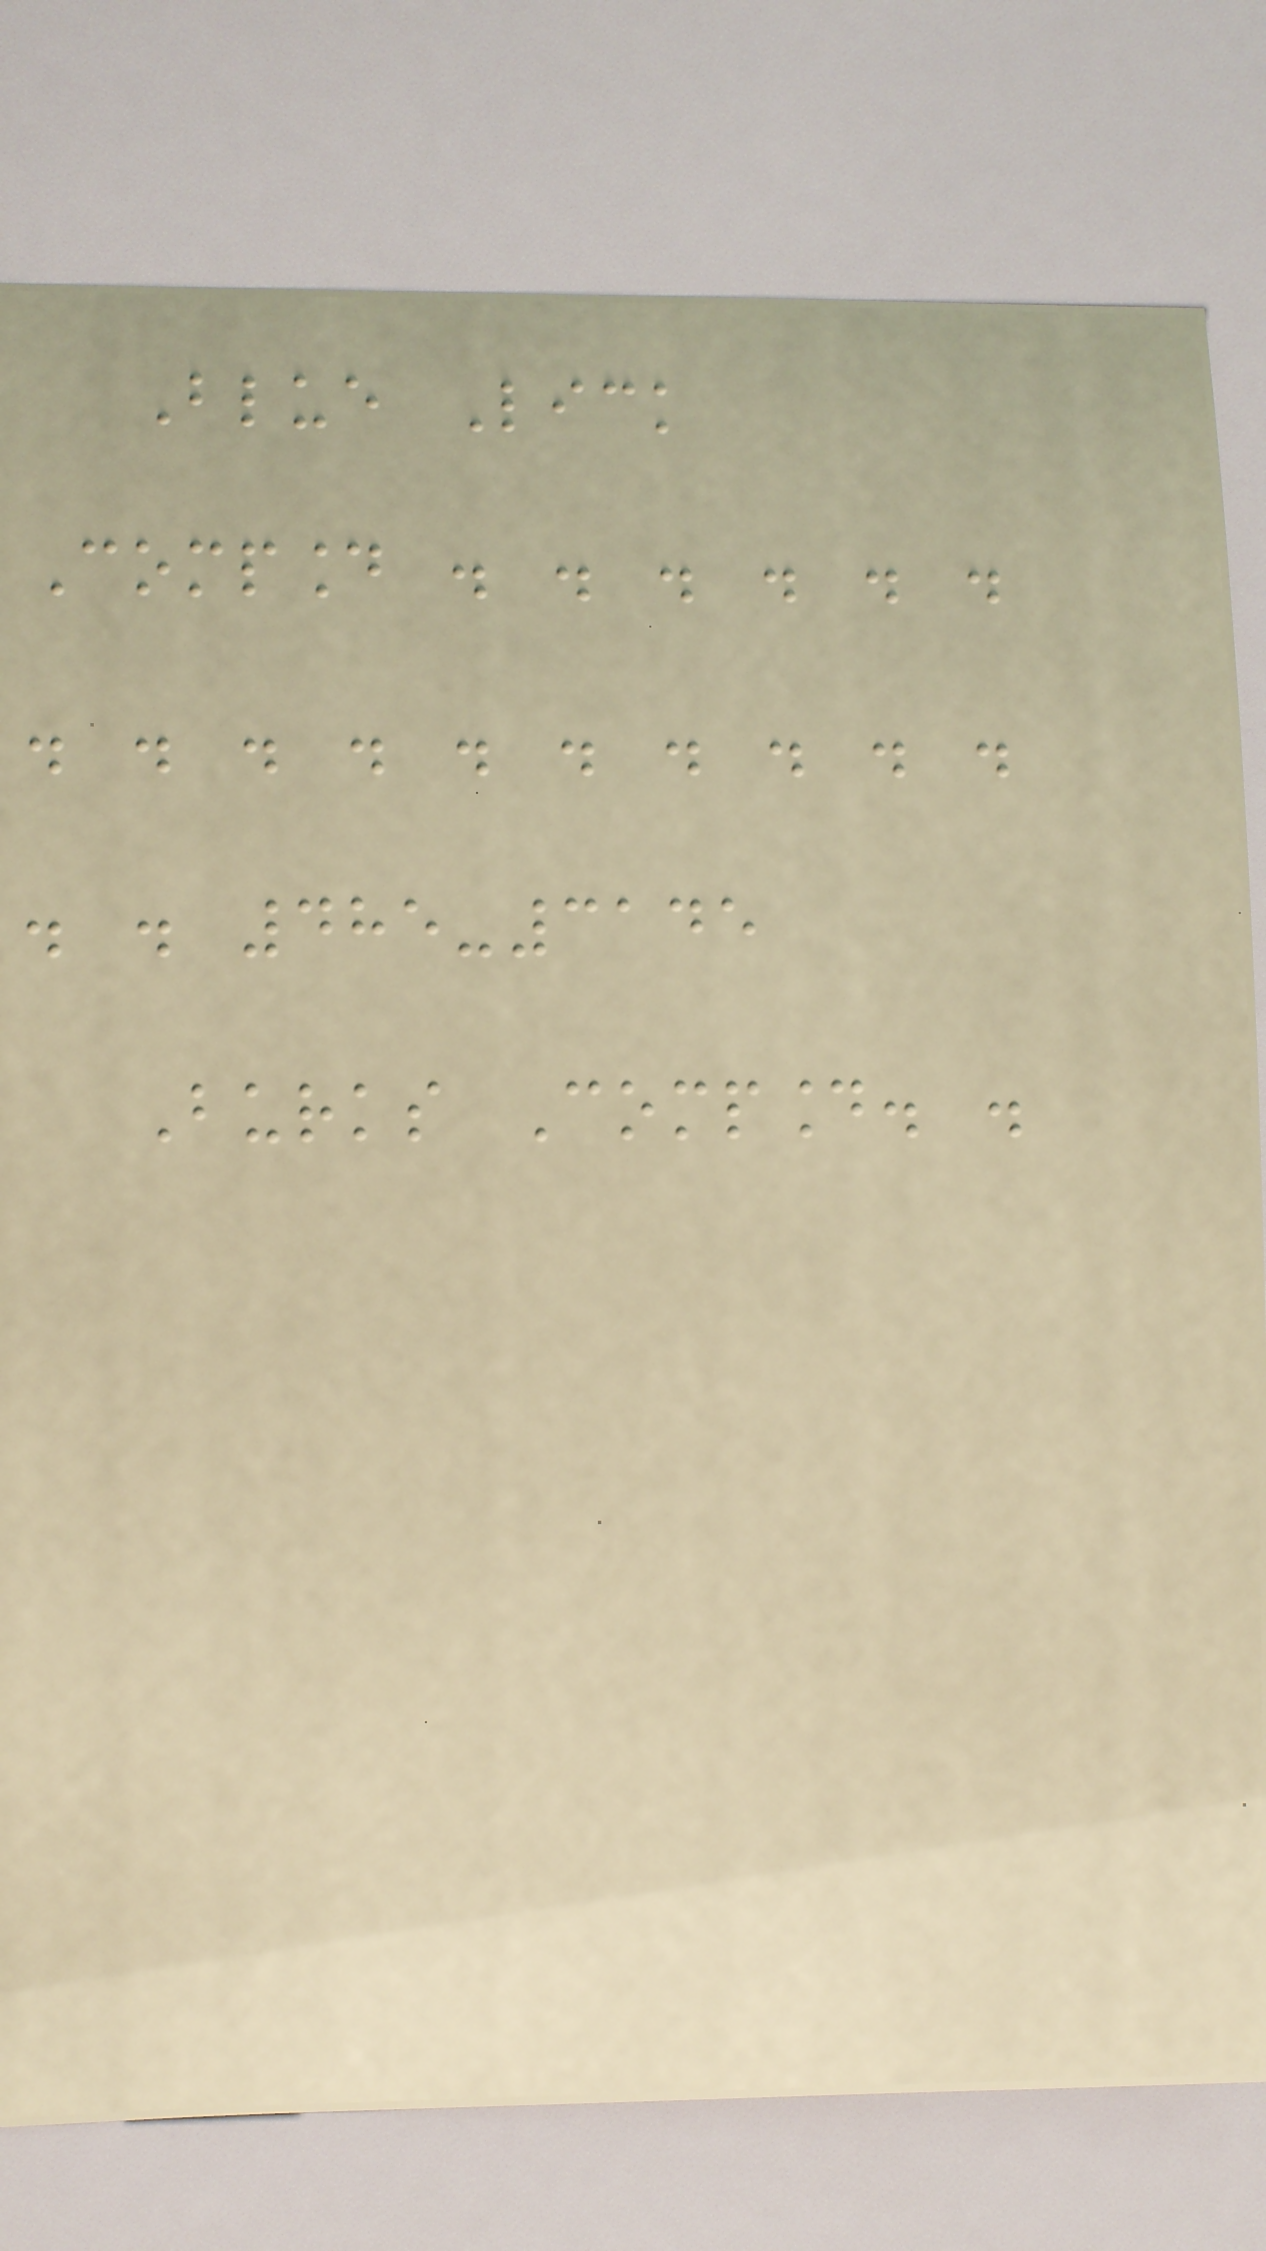Blue Lick
Compound . . . . . .
. . . . . . . . . .
. . 485-3145
Burks Compound. .
